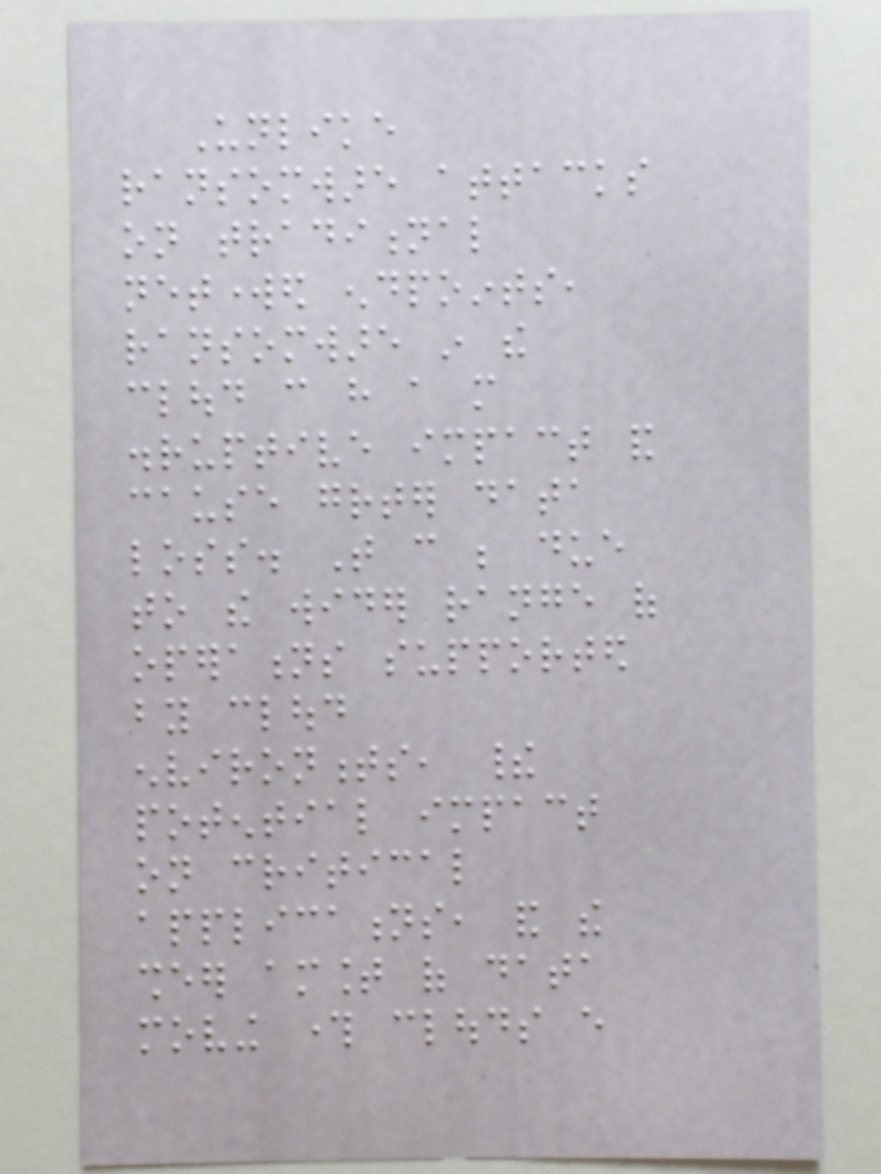Unlike
ransomware attacks
on traditional
networked endpoints,
ransomware in the
cloud can have a more
disruptive impact and
cause greater data
loss. That can be due
to the wider range of
operations supported
by cloud
environments, their
potential impact
on critical
applications, and the
sheer amount of data
moving through clouds every
